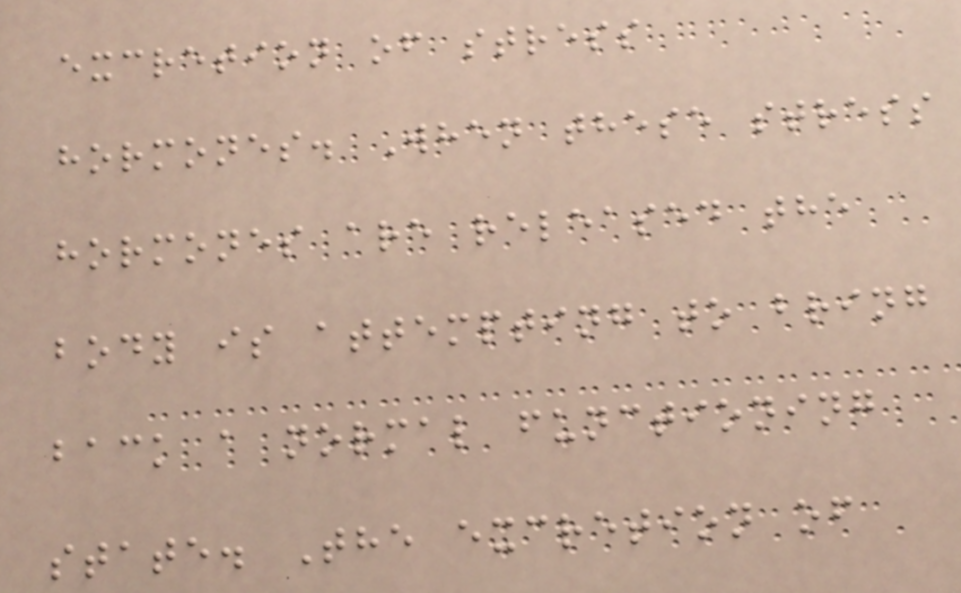excretion of stress
hormones. When these stress
hormones are released the
body is attempting to bring
back a normal functioning
state. The excretion of
